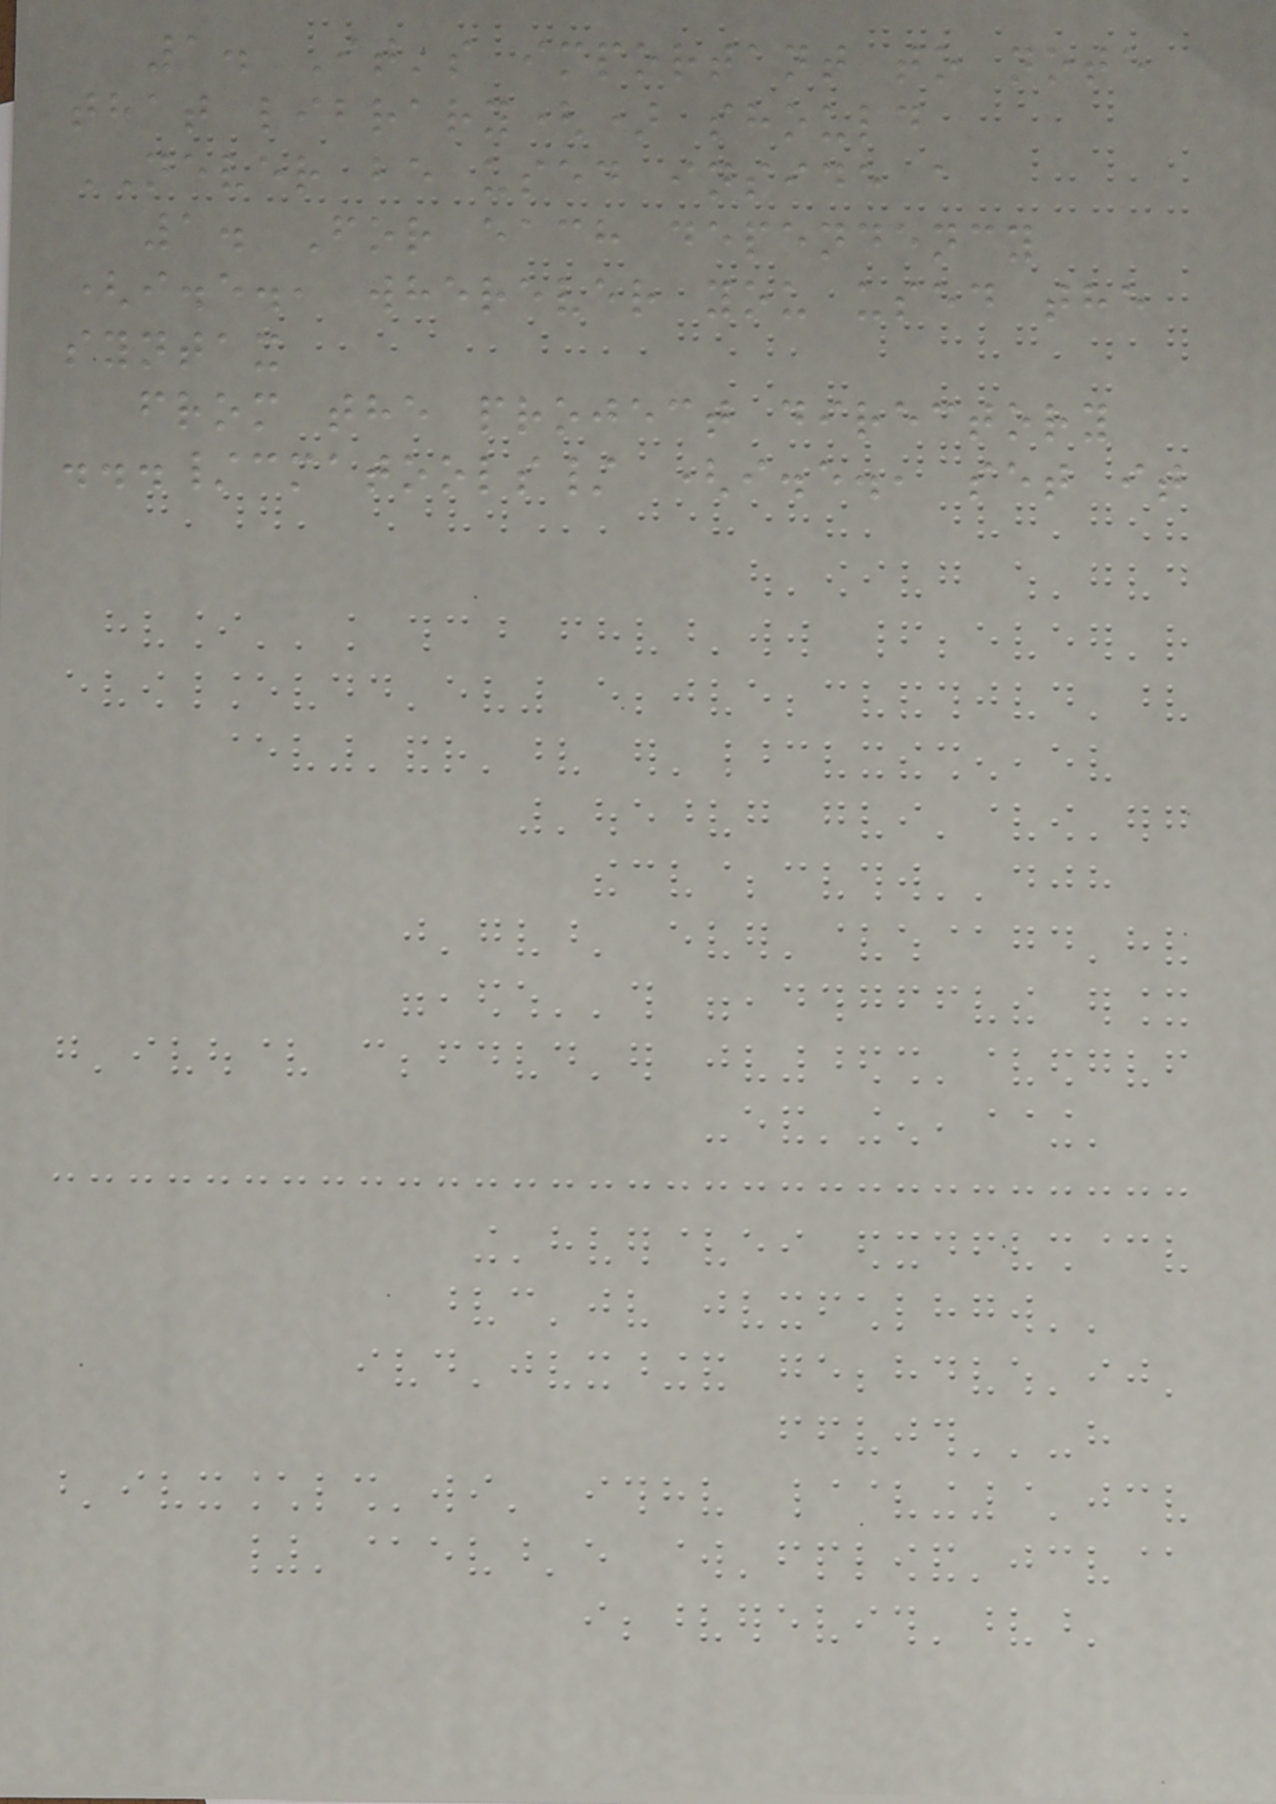1. It's important to note
that library() should
NEVER be used inside a
1. For each dependency
(i.e., wherever you used the
syntax
from the project directory
.../cmatools/ (i.e., set it
